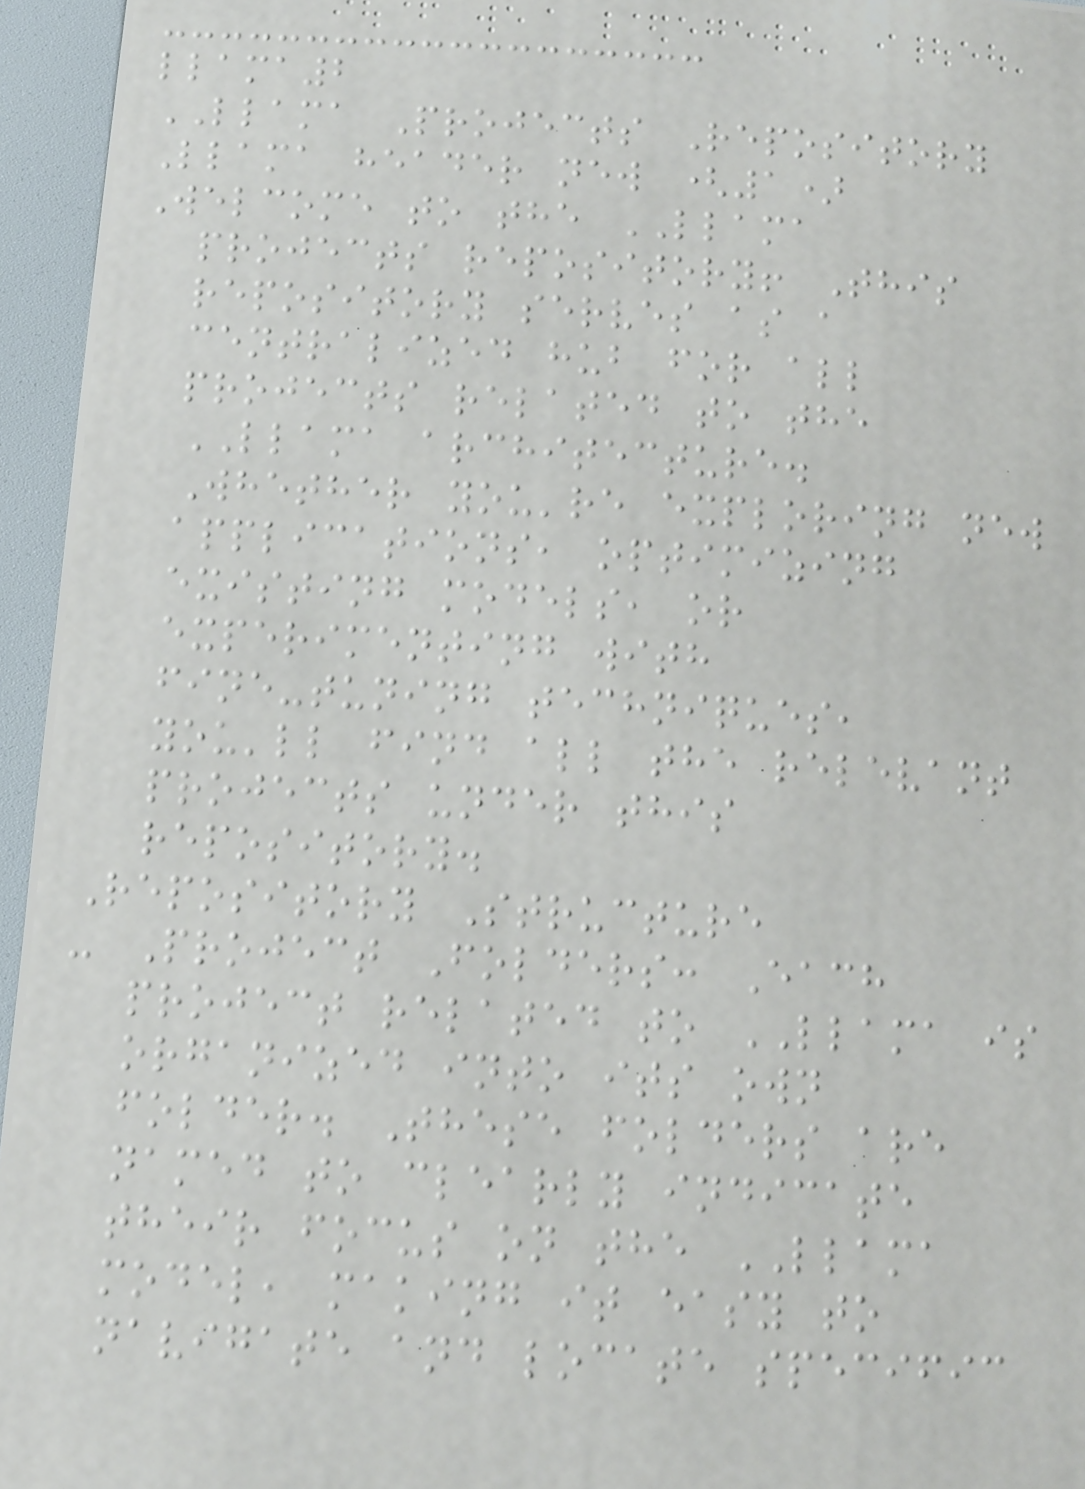llama2
LLAMA Projects Repository
Llama header new (1)
Welcome to the LLAMA
projects repository! This
repository serves as a
centralized hub for all
projects related to the
LLAMA architecture.
Whether you're exploring new
applications, optimizing
existing models, or
experimenting with
fine-tuning techniques,
you'll find all the relevant
projects under this
repository.
Repository Structure
- Project Folders: Each
project related to LLAMA is
organized into its own
folder. These folders are
named to clearly indicate
their focus on the LLAMA
model, making it easy to
navigate and locate specific
